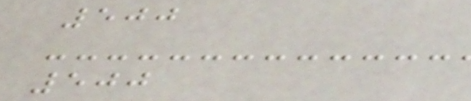500
500
